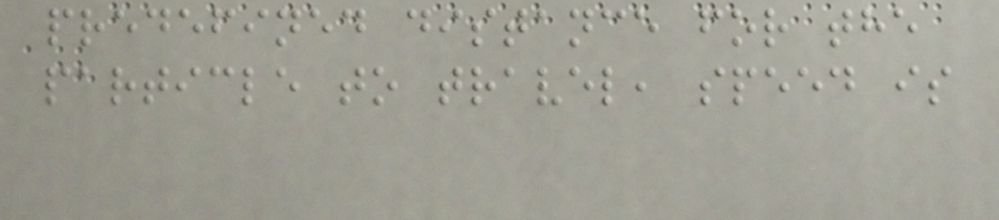predefined distance for the
particle to travel, speed is
